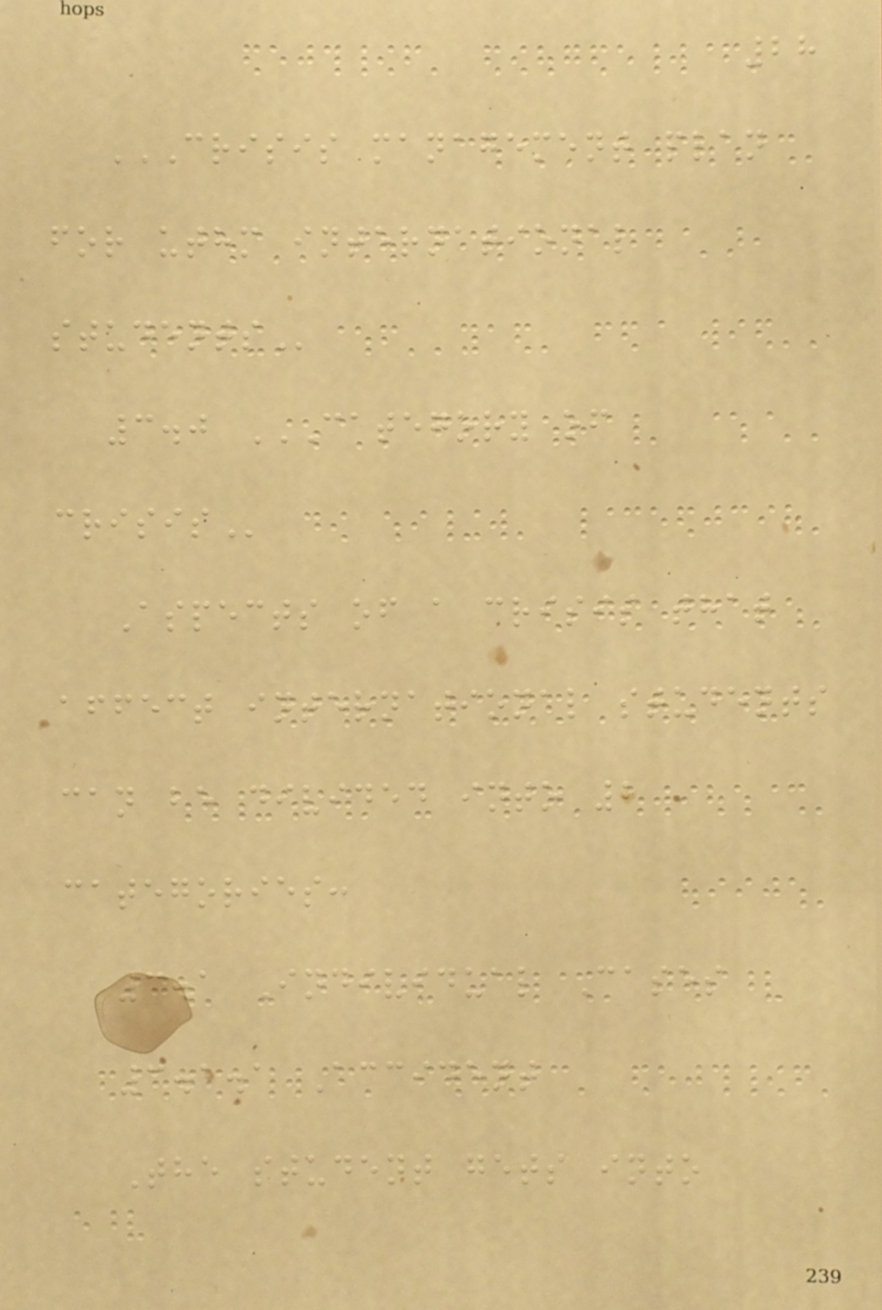28
CRISIS MANAGEMENT PLAN
FOR UTHM INTERNATIONAL
STUDENTS
3.0 CATEGORY OF
CRISIS
Aspects of a crisis that
affect international students
can be divided into 2
categories:
3.1 Individual Cases
3.1.1 Accident
The student gets into
